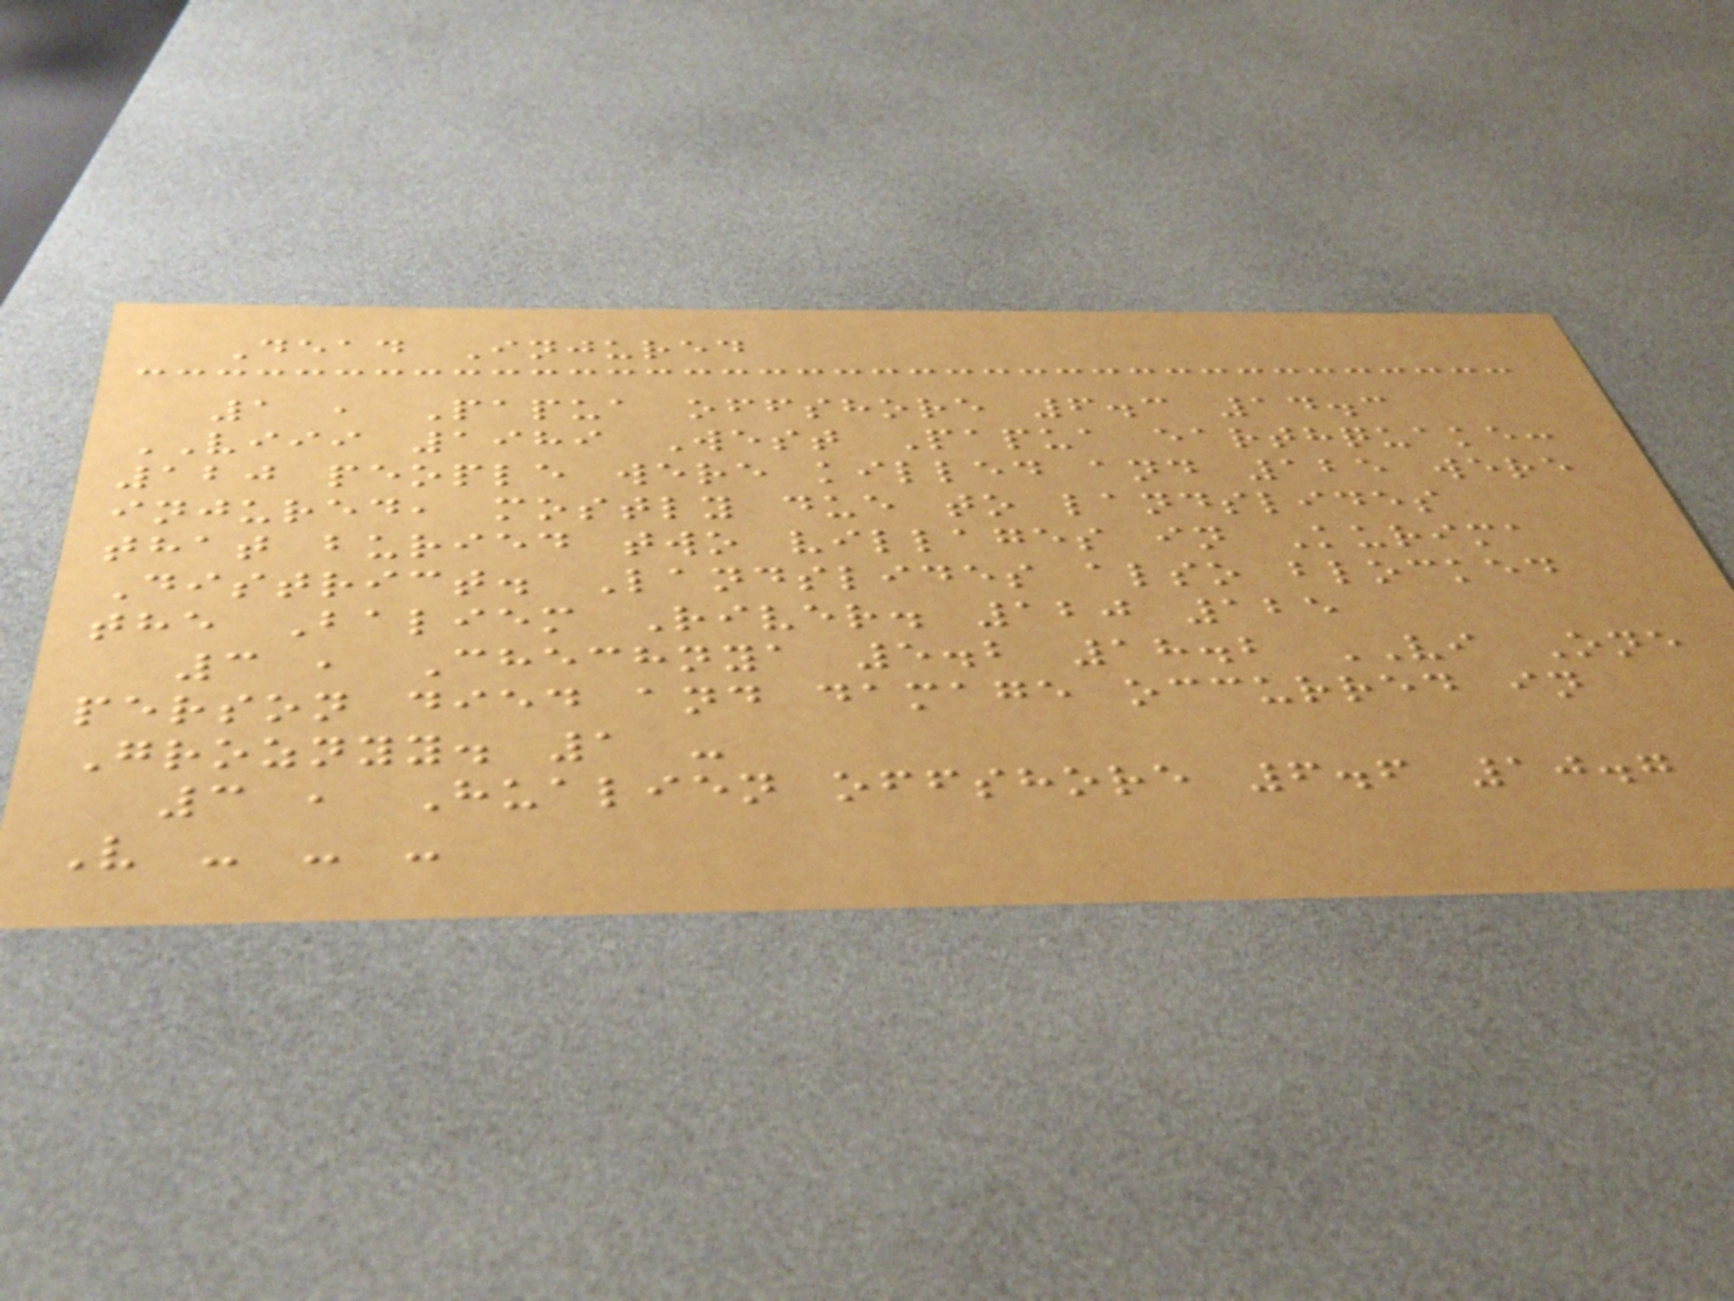Dead Injured
1 , Papua offshore 6.3 14.3
VIII 1989 West Papua earthquake:
120 people were killed and 125 were
injured, mostly due to landslides
that buried two villages in Kurima
District. Landslides also blocked
the Baliem River. 120 125
3 , Chechnya 5.2 18.2 VI One
person died and damage occurred in
Groznyy. 1 -
3 , Hualien offshore 6.6 10.7
V - - -
